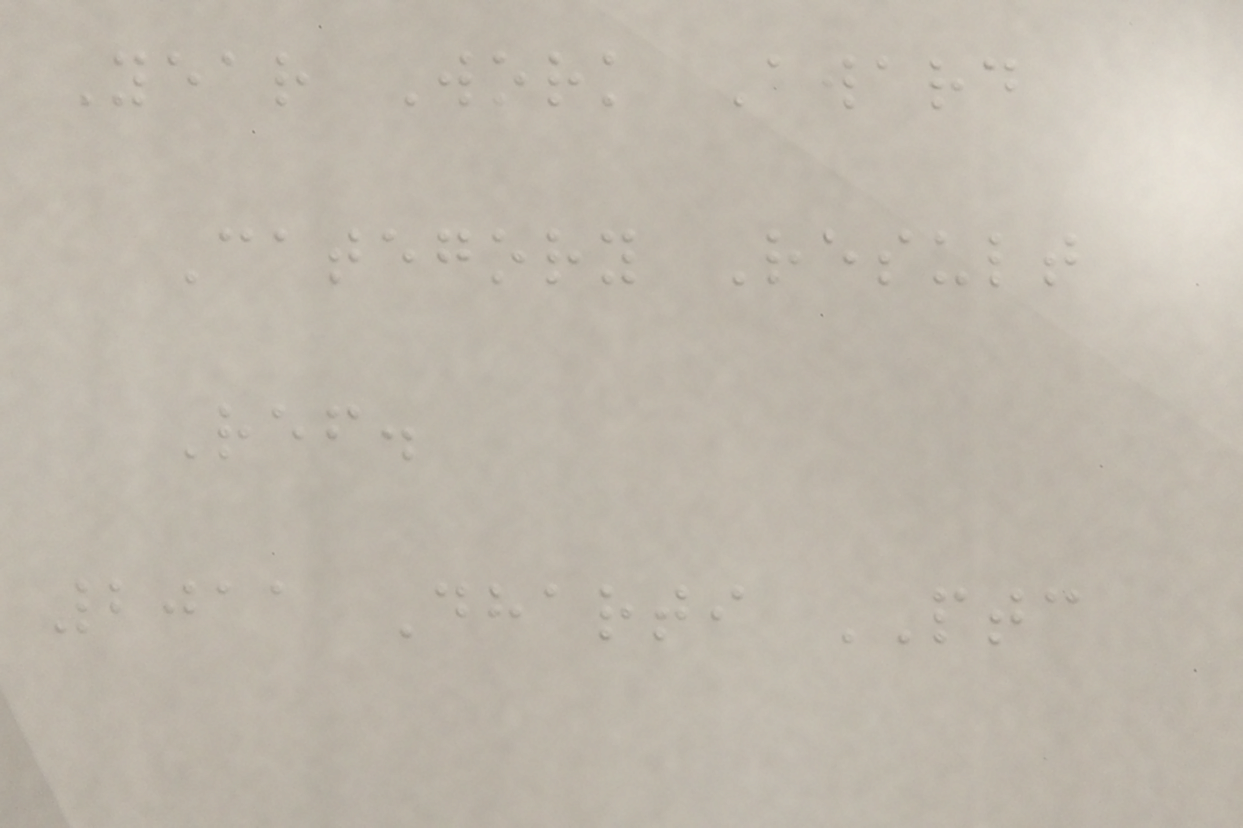Year Work Award
Category Result
Ref.
2011 Dharti PTC
